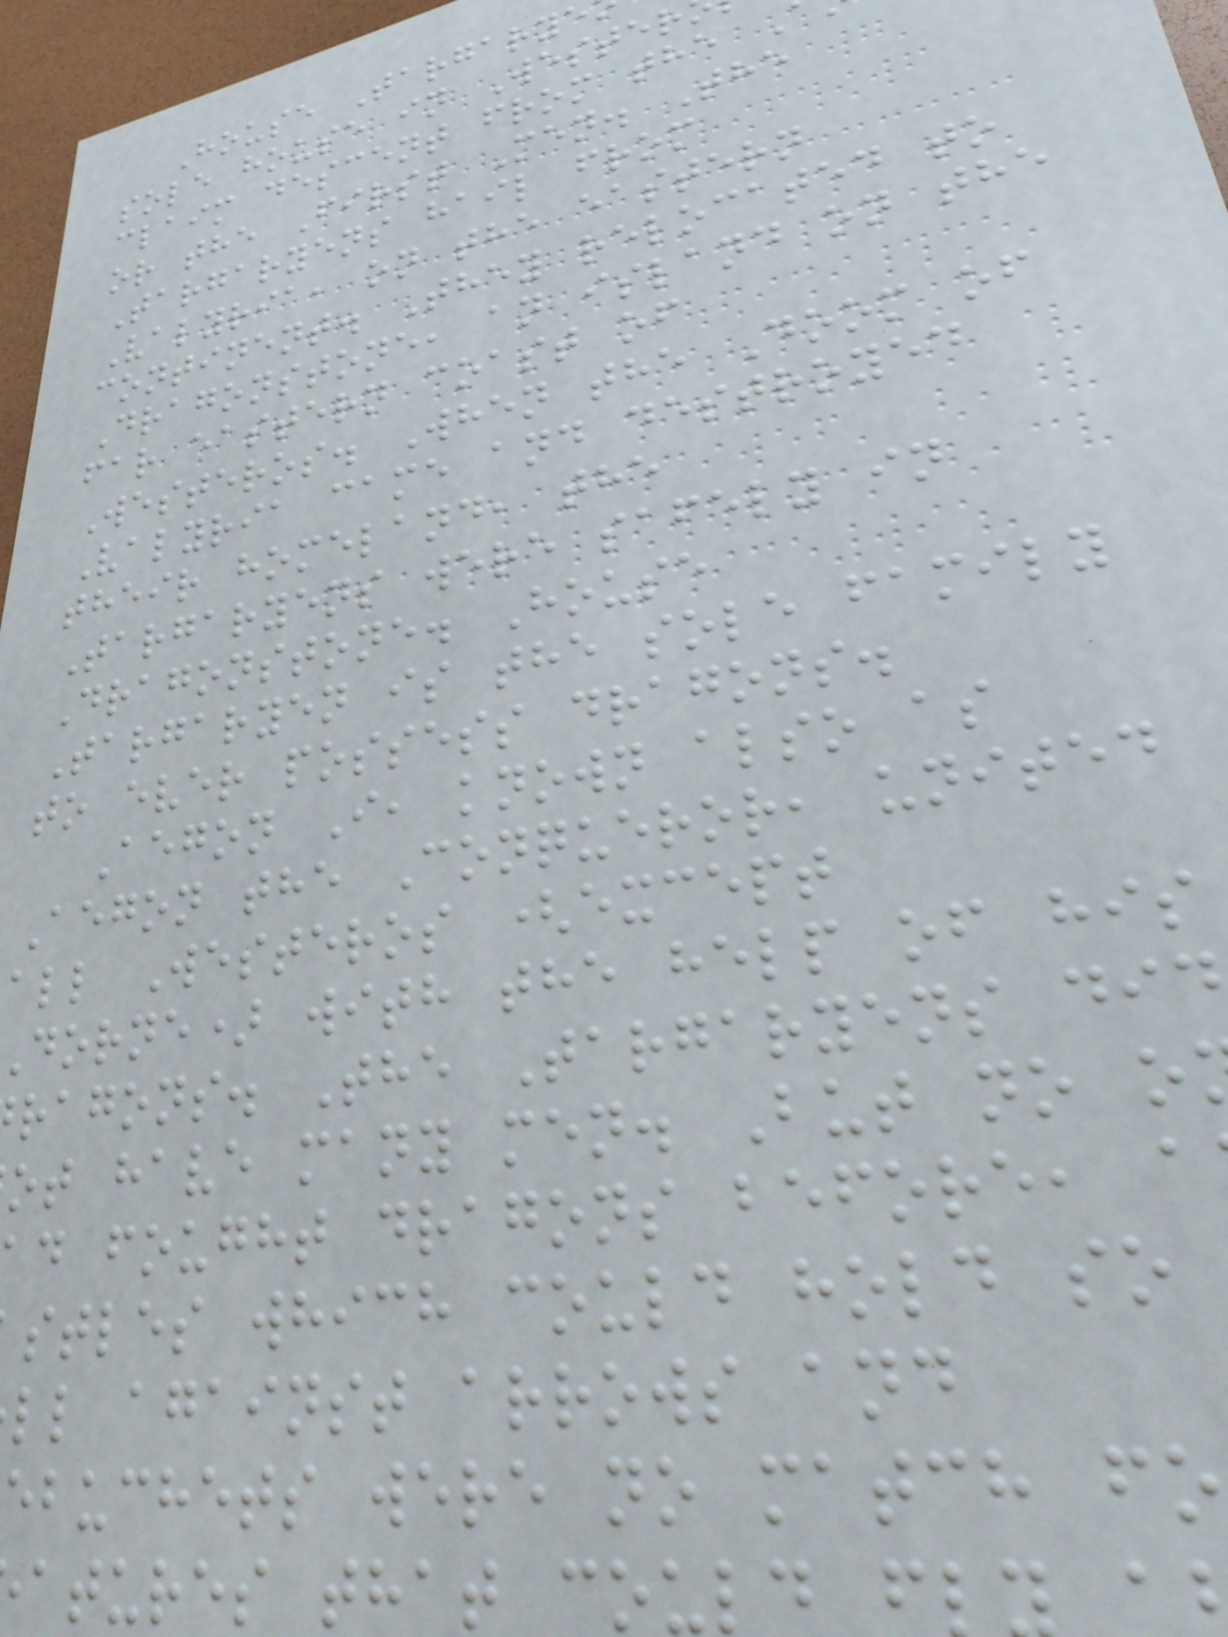House Targarye
sole house in Wester
claim descent from the
or the First Men. The
Targaryens hail from
Valyria, on the eastern
continent. They relocated to
Dragonstone, an island on the
far eastern coast of
Westeros. When the Doom of
Valyria came and destroyed
their homeland, the
Targaryens were safely in
Dragonstone. House
Targaryen is the sole family
to ever possess dragons.
Aegon I, known also as
Aegon the Conqueror, united
all Westeros (except
dorne) with the help of his
ragons. The Targaryens did
ot have many men. But no o
d fought dragons before, a
stles which could hold so
ll against arrows and
ebuchets were no match fo
atures that could
